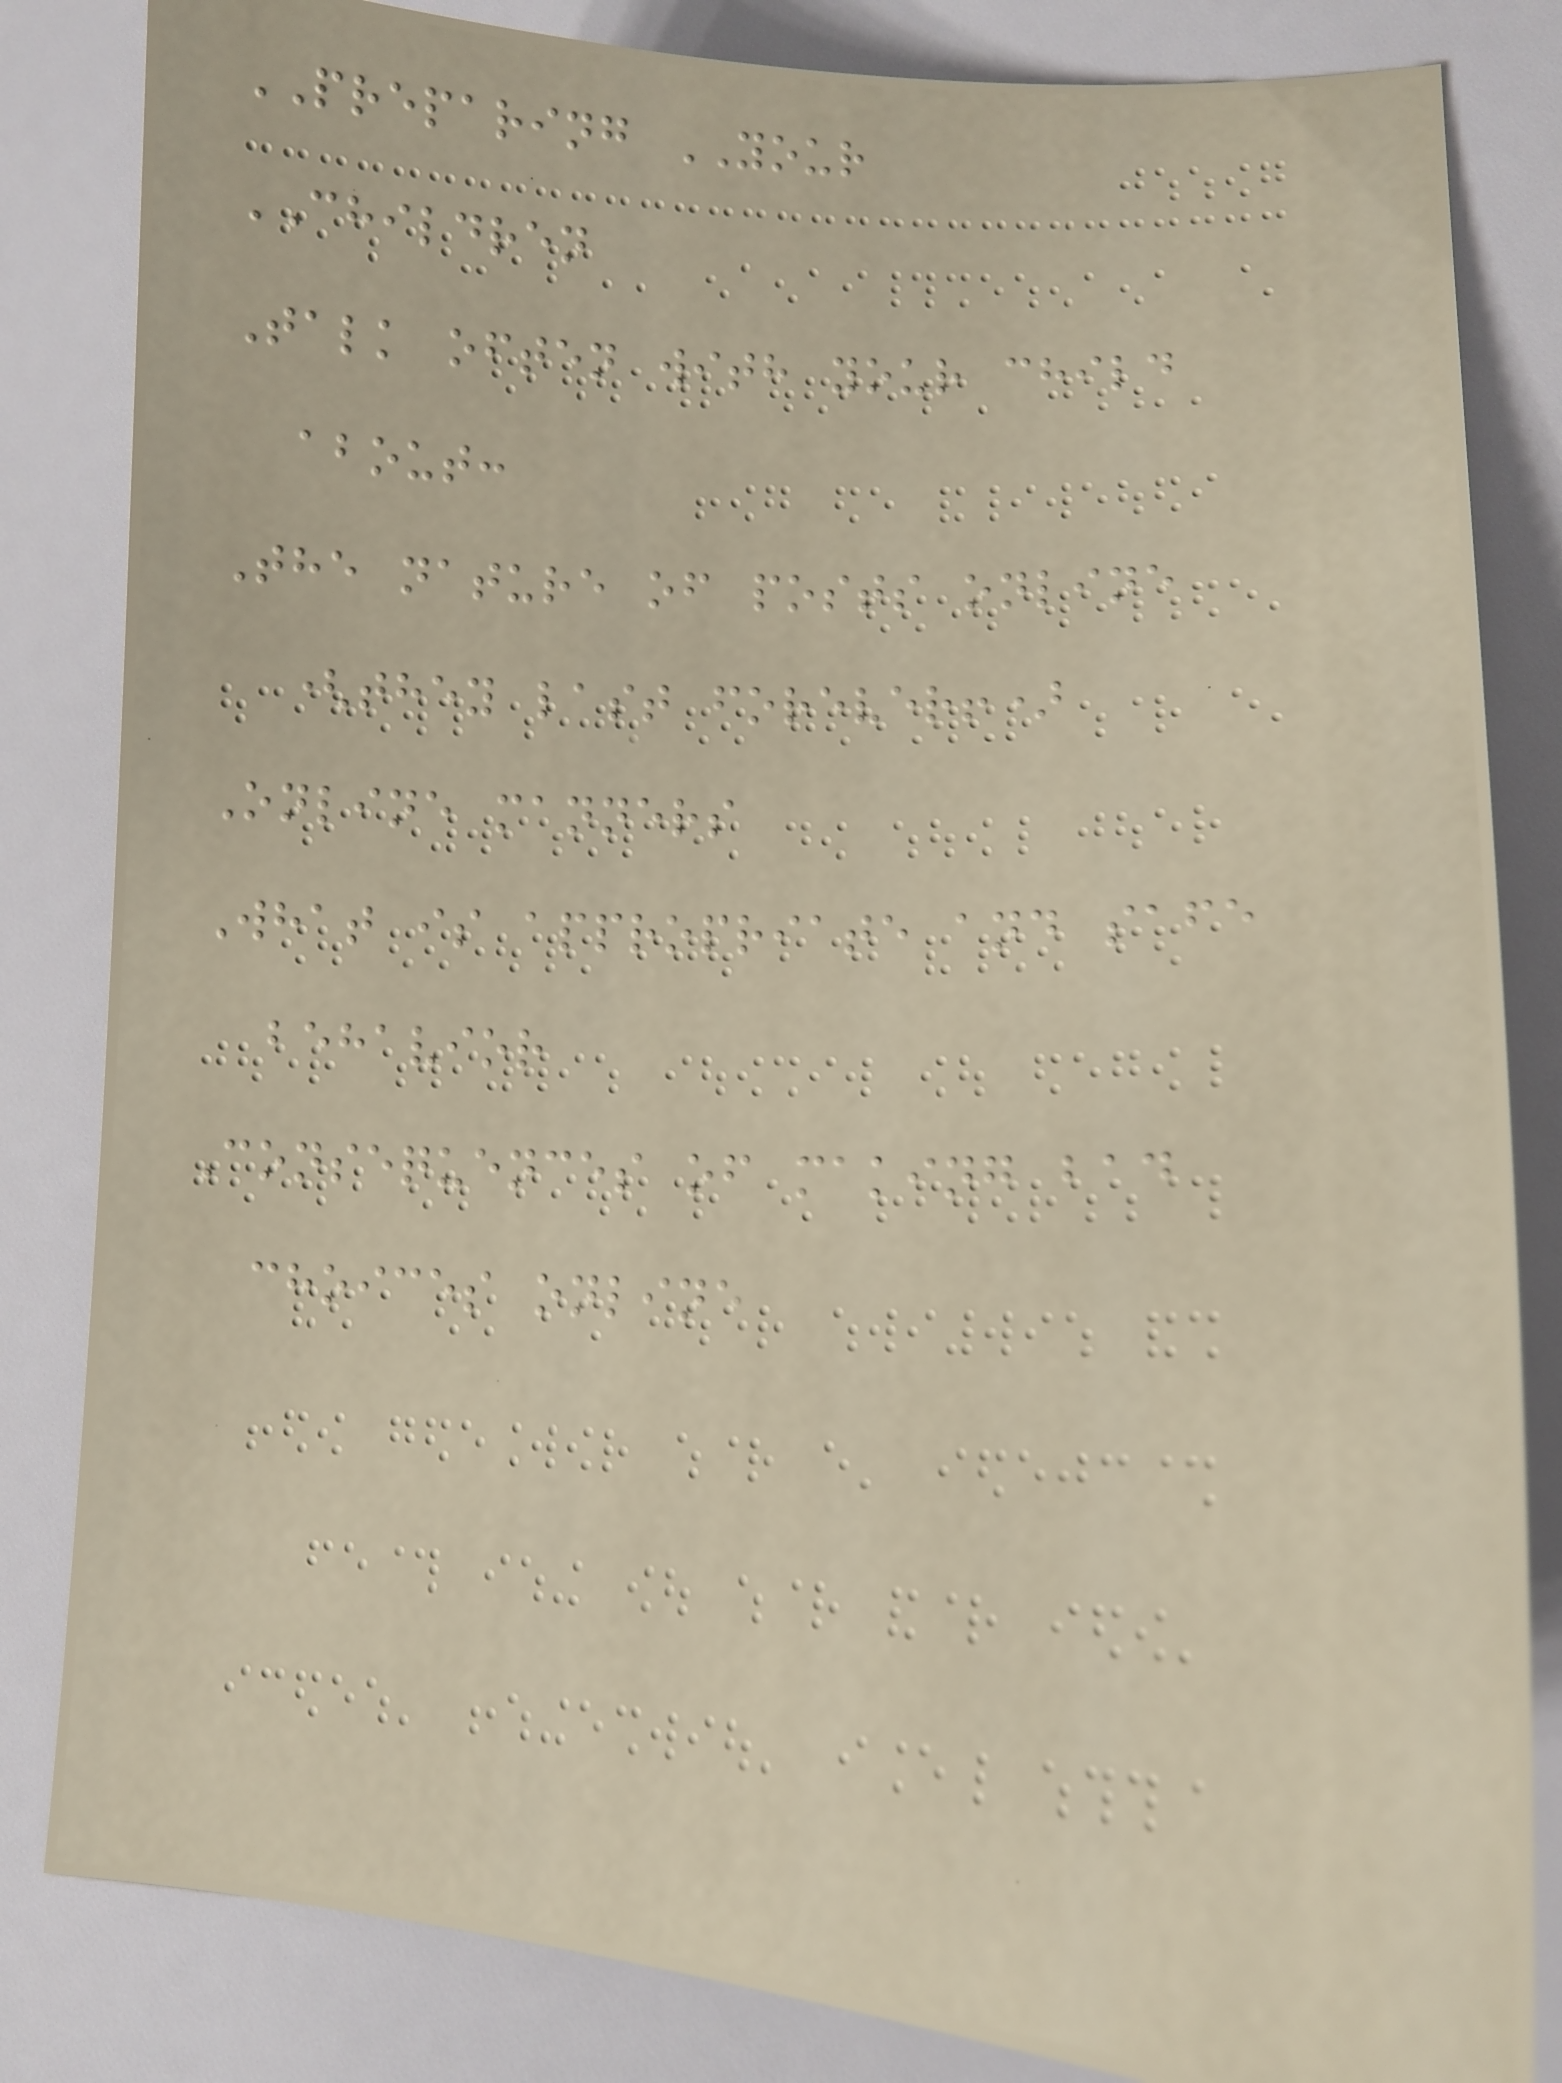PREPARING YOUR
CHILDREN
Talk often with your child
about:
The nature of posts online
(they last forever!)
Online manners
What is appropriate and safe
behavior
Consequences of making bad
choices online
